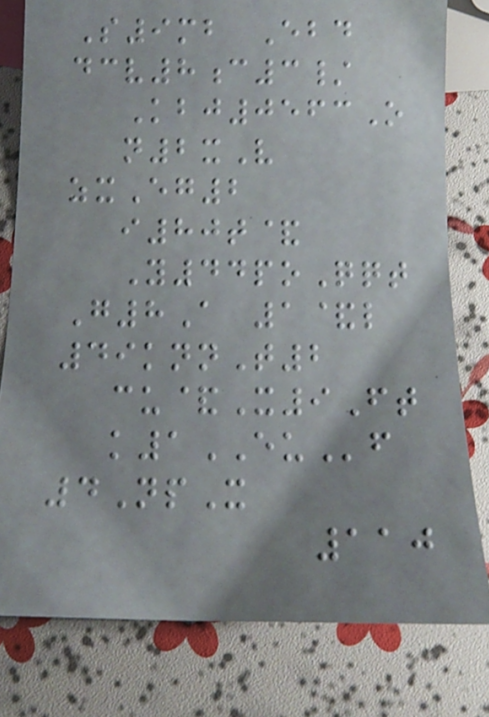S9mb Ebd
dcv8c3/
Kbj0563O
n2xV
zxEg2
i80t&
Y44poQqt
G8A 1&l
49knnT2
cu&X9Ft
k1EUf
4NpX
110
